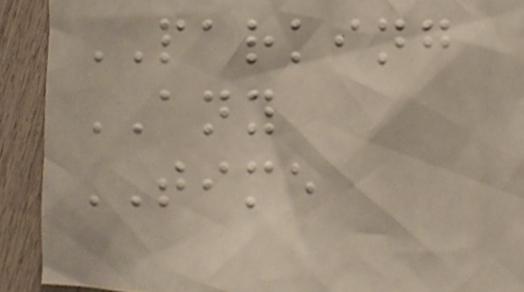PARKING
ANY
TIME
